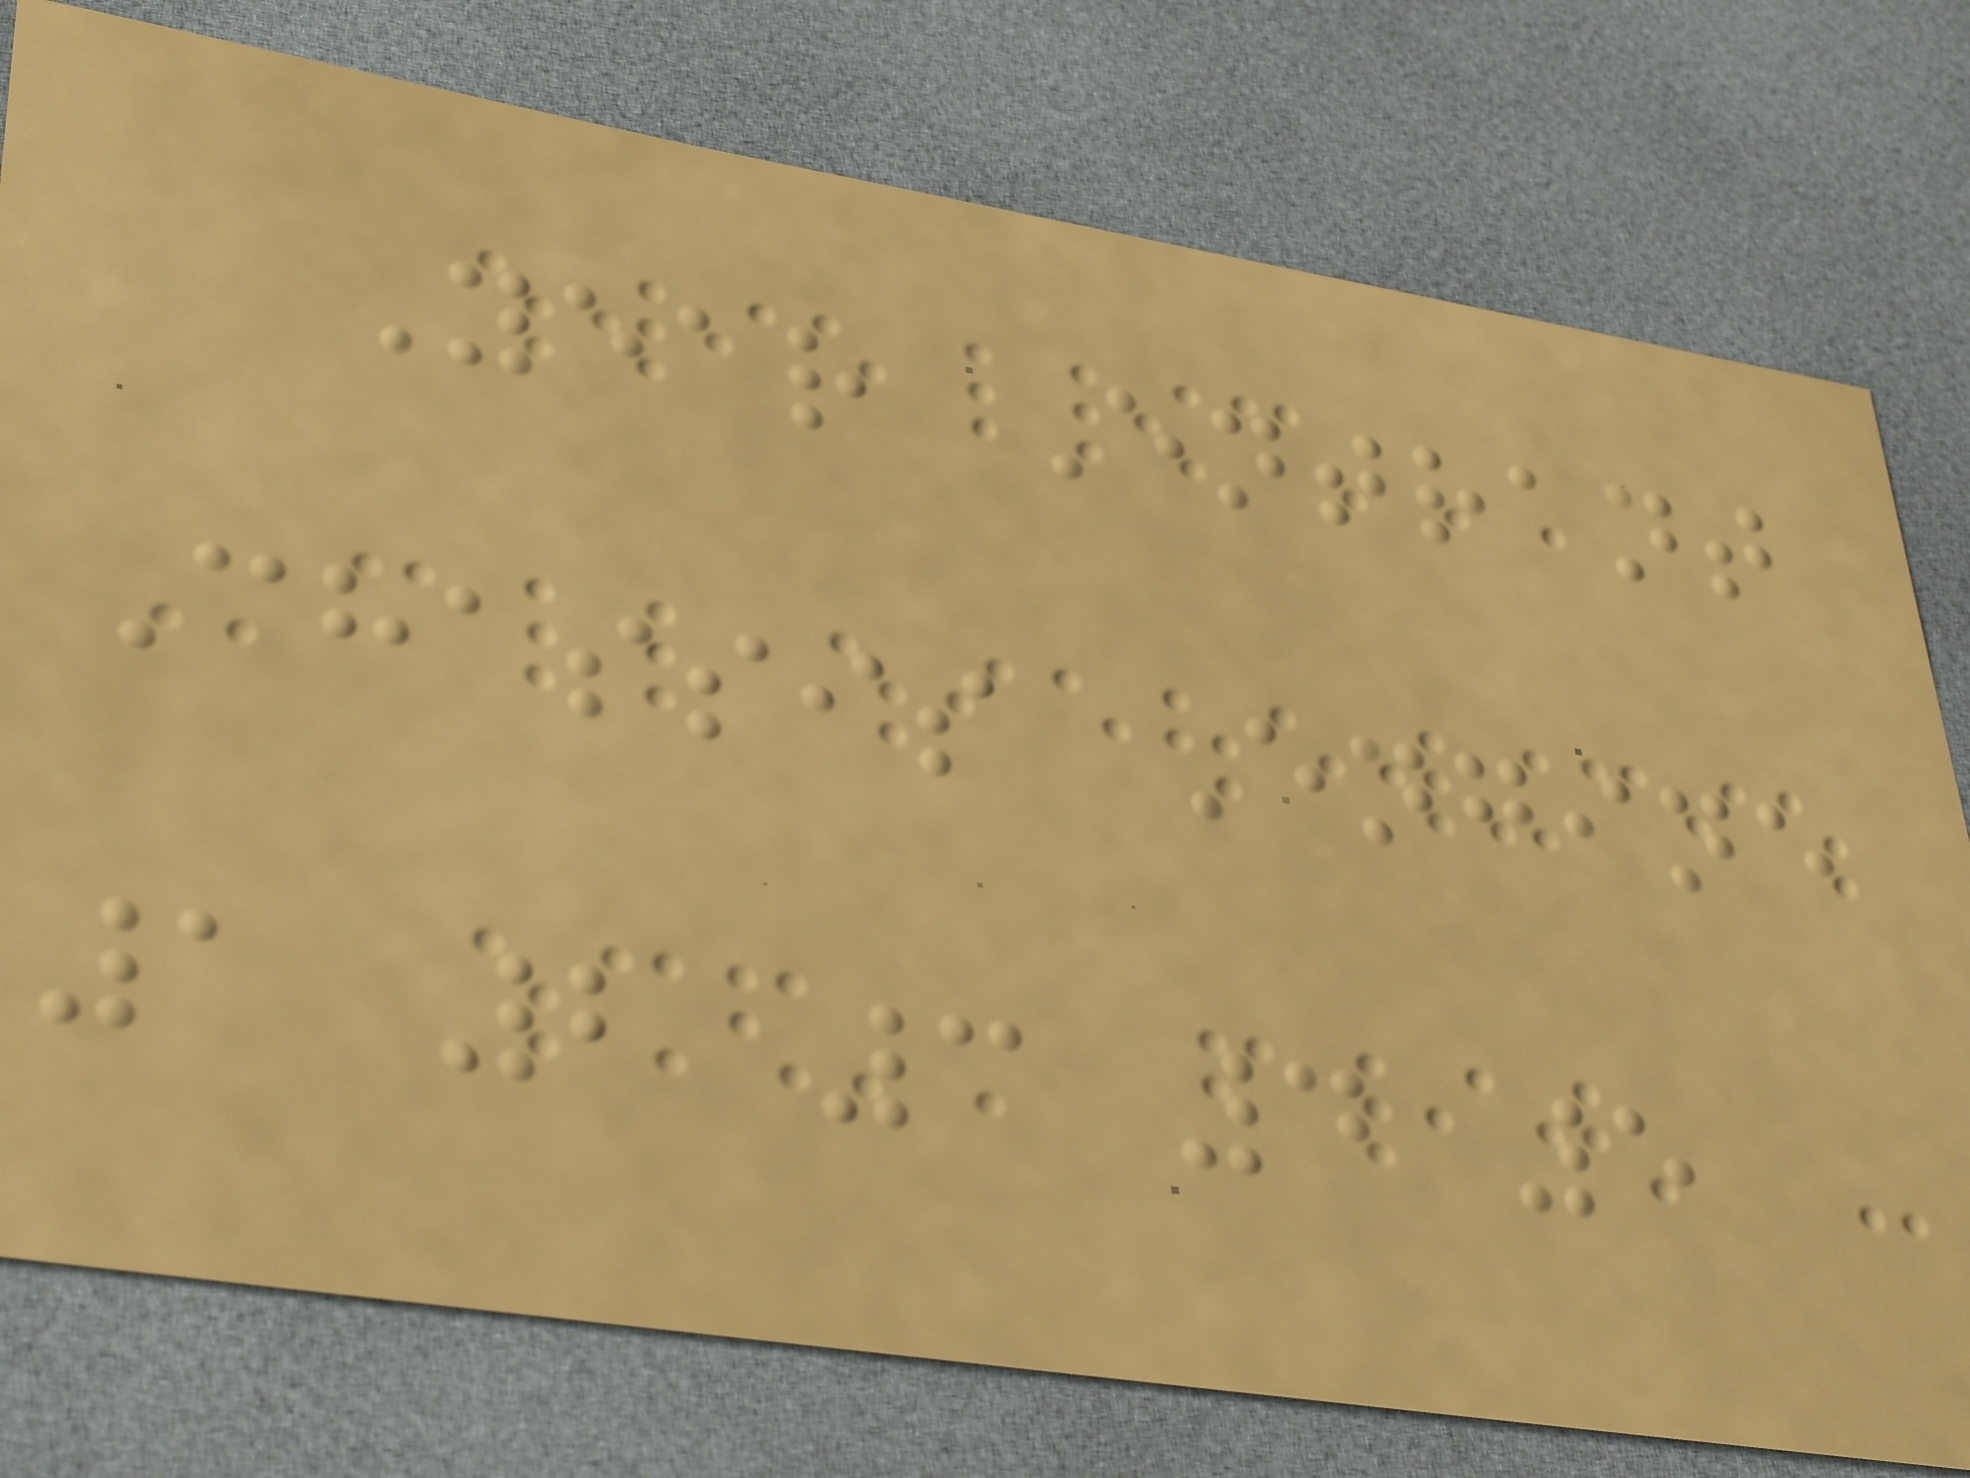Year Entrant
Chassis Engine
1 2 3 4 5
